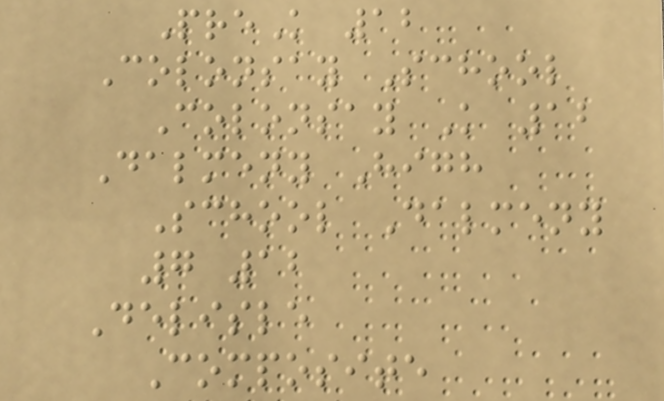PreK 12
Colonsay School
Colonsay K 12
Dalmeny High
School Dalmeny
7 12
Delisle
Composite
